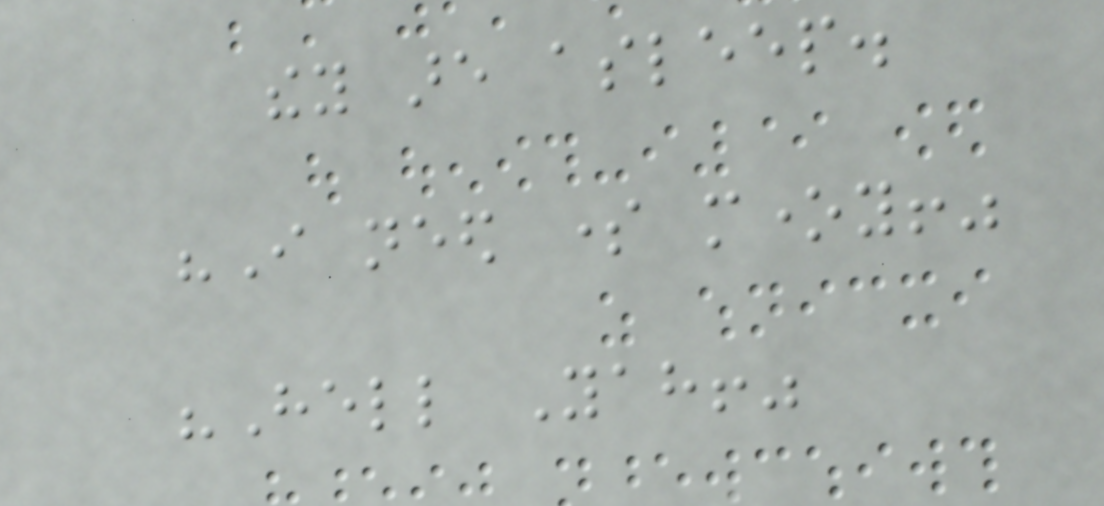they are asleep.
"I need some money!"
"Hell Yah!"
